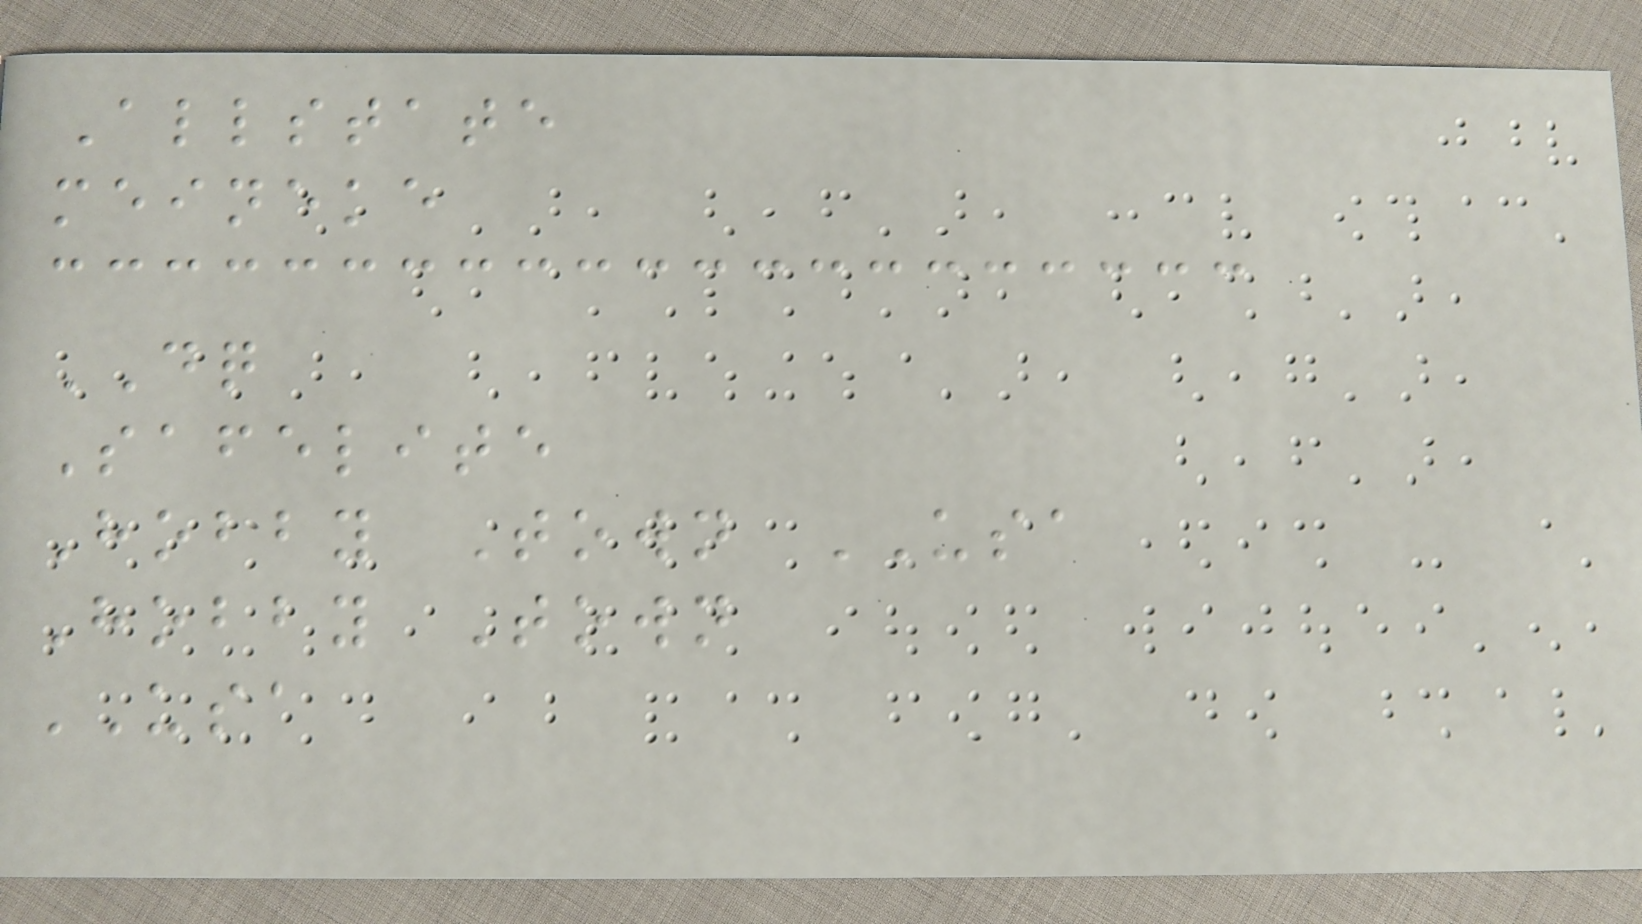Allstate
meineke
DQ
Safelite
Hobby Town USA
Hobby Town
USA
